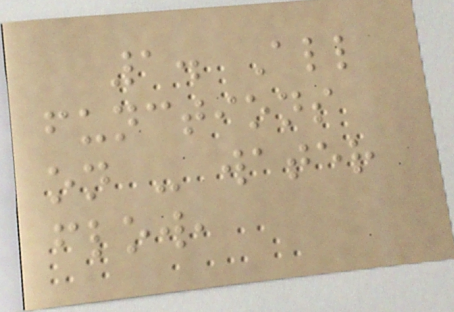1. All
functions
on - water
flow,
